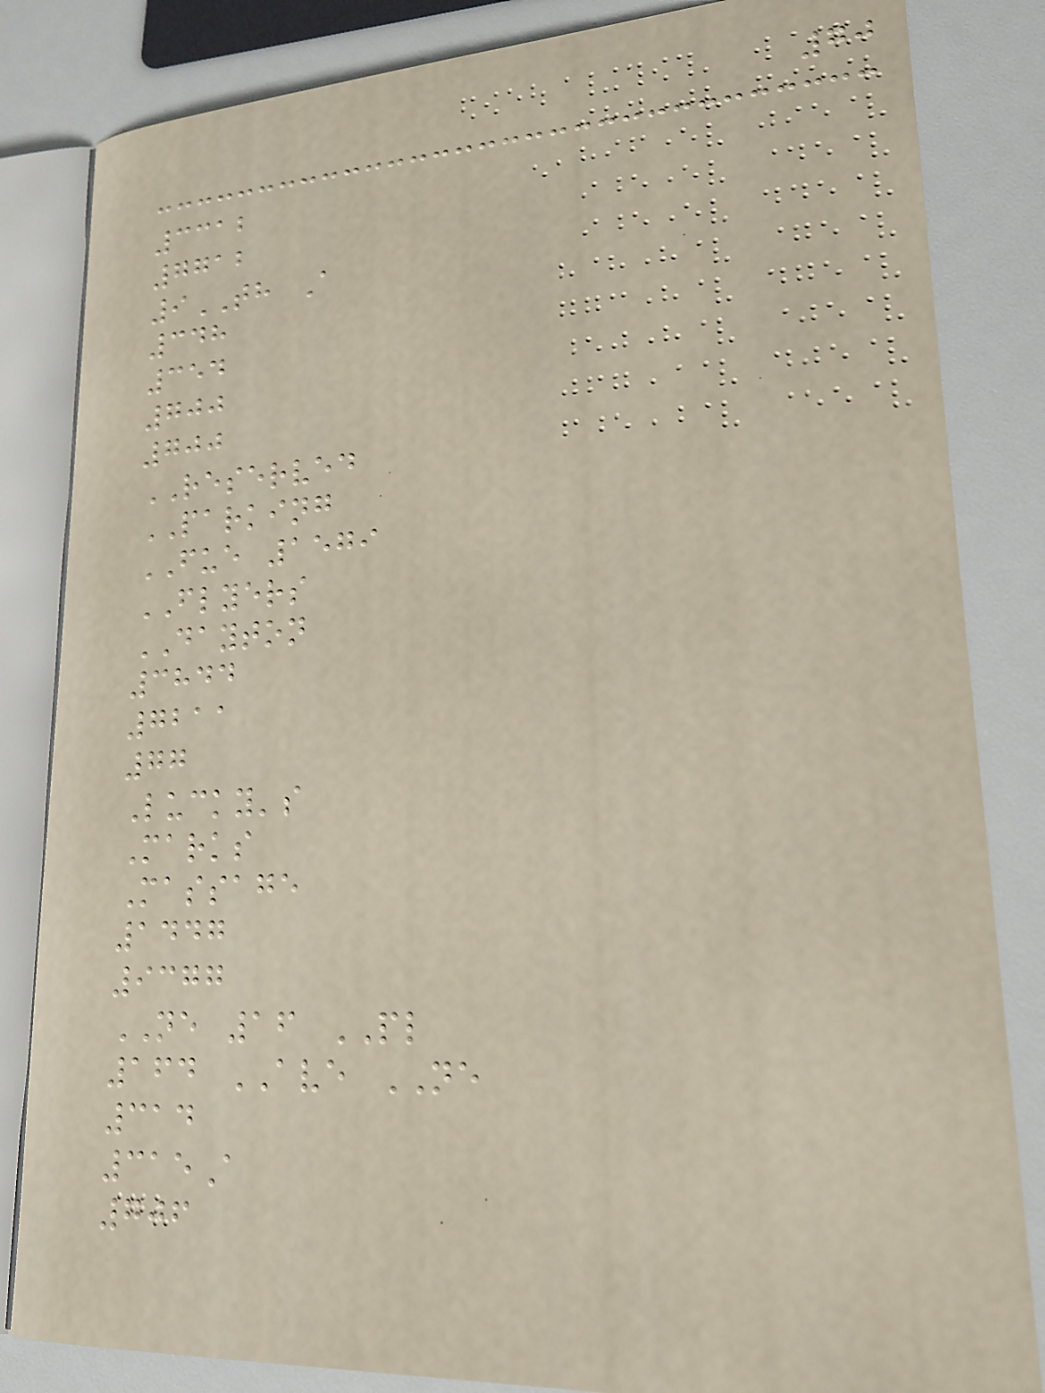70
3312
7712
9TH A
348
354
700
700
RESERVED
PARKING
FUE 1579
FLYERS
DAYTON
3844
7211
77
Lucky's
Marks
Massage
1447
9377
NE 16 PL
164 AVE NE
314
315A
706
